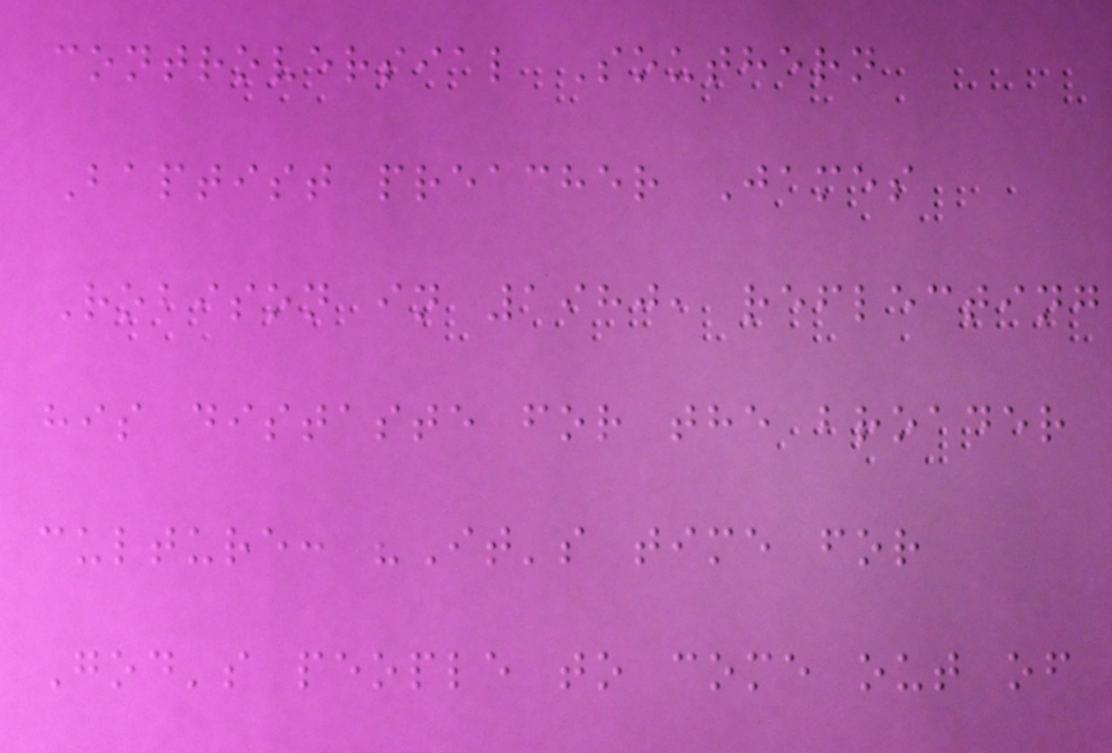controversial Southern
Baptist preacher James
Robison in 1980, reflecting
his distaste for the broader
culture: "It's time for
God's people to come out of
